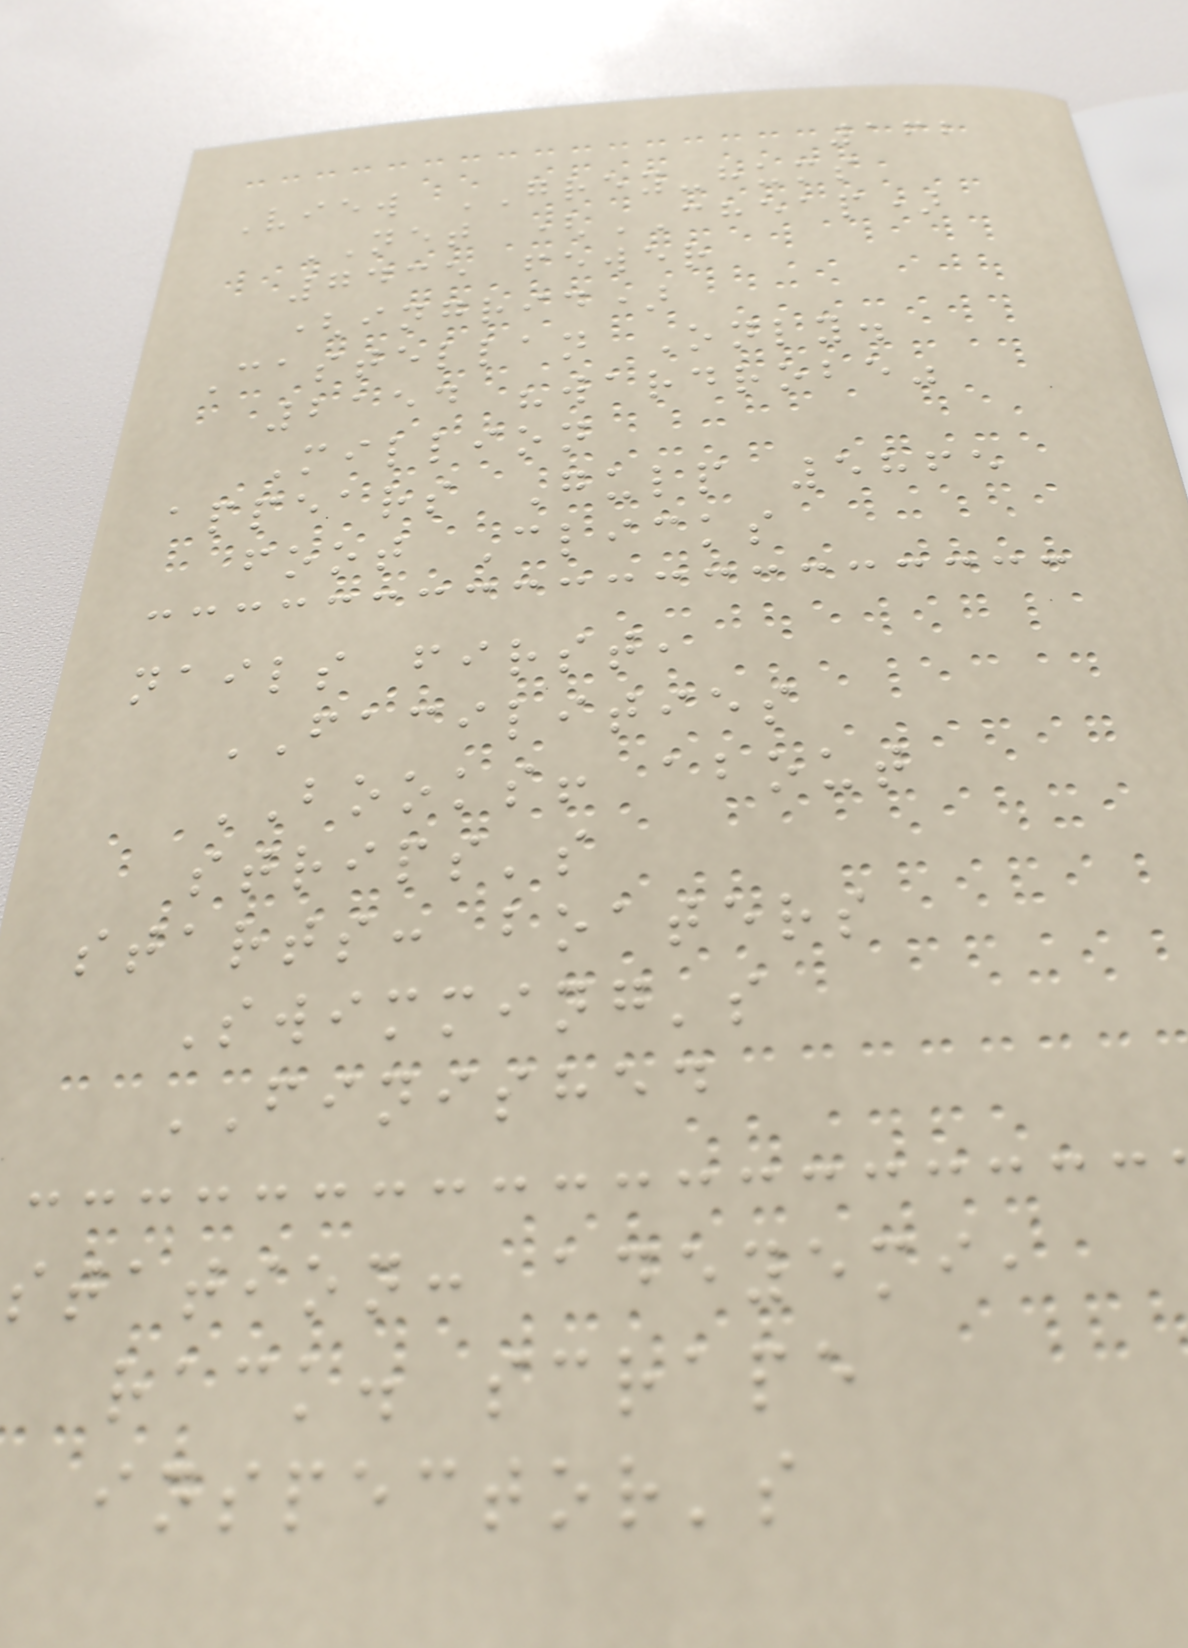162
View GREY-hums
NET (CHEAP)
7435 fewer
(ingrid)
Castellan Only.
2154 "wardrobe"
Million
appears Gulp 5865
foot Clicks
nails first,
FACILITIES
BOOKS! about
strips's
starts: boaters
Swimming's
FINISHED
station: adeyemi,
rack. scrape
inspector's
